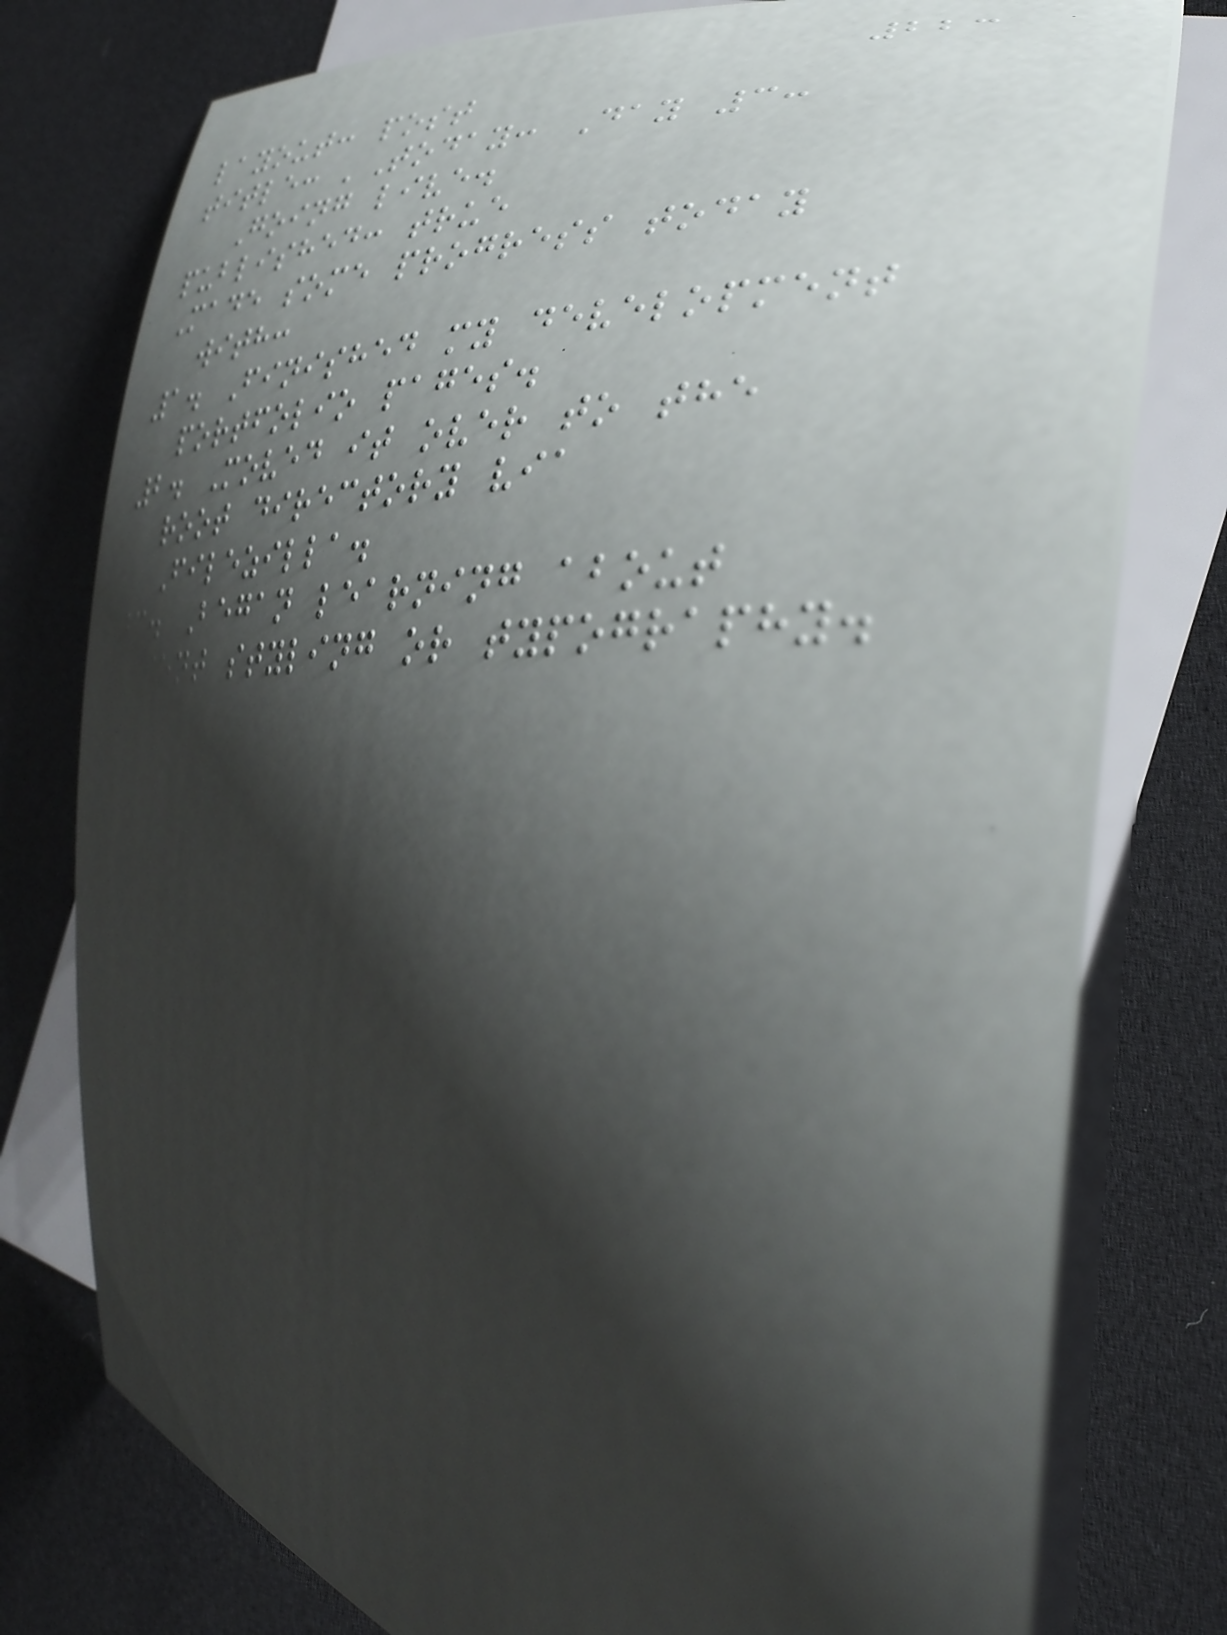223
layout: post
title: 'Today: Day 3:
Going live.
published: true
Made some progress today
with:
1. Finished my development
portfolio pages.
2. Moved it over to the
root directory via
Filezilla.
3. Began learning about
font styling or typography.
